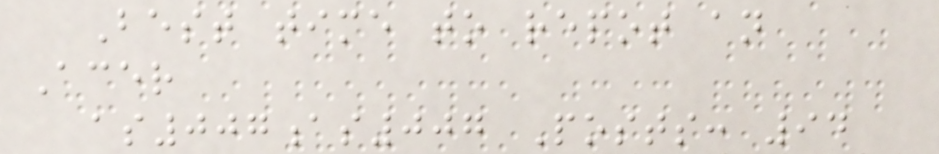Best time to repot an
Acer
as007as007 Posts: 94
